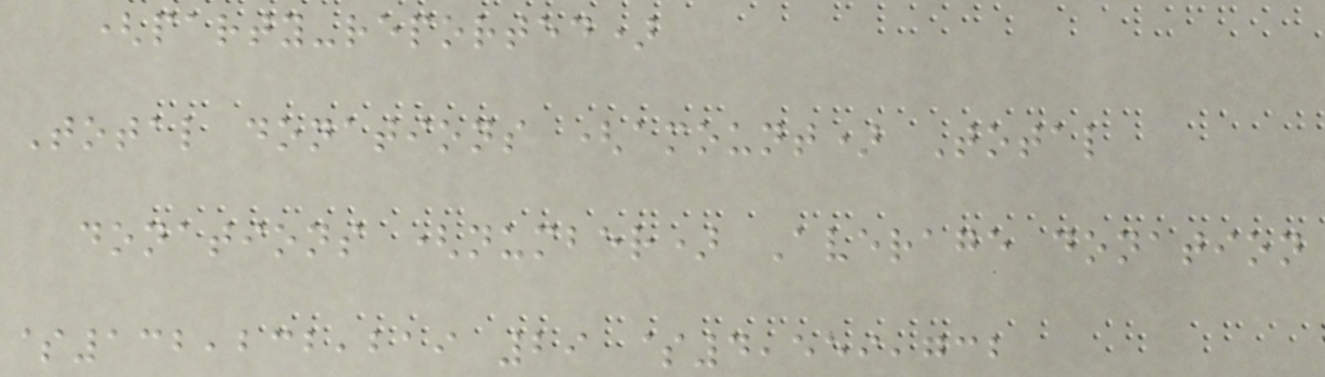(party-reported)
Total donations (amount) Total
donations (number) Average donation
$132,232,219 29 $4,559,732
